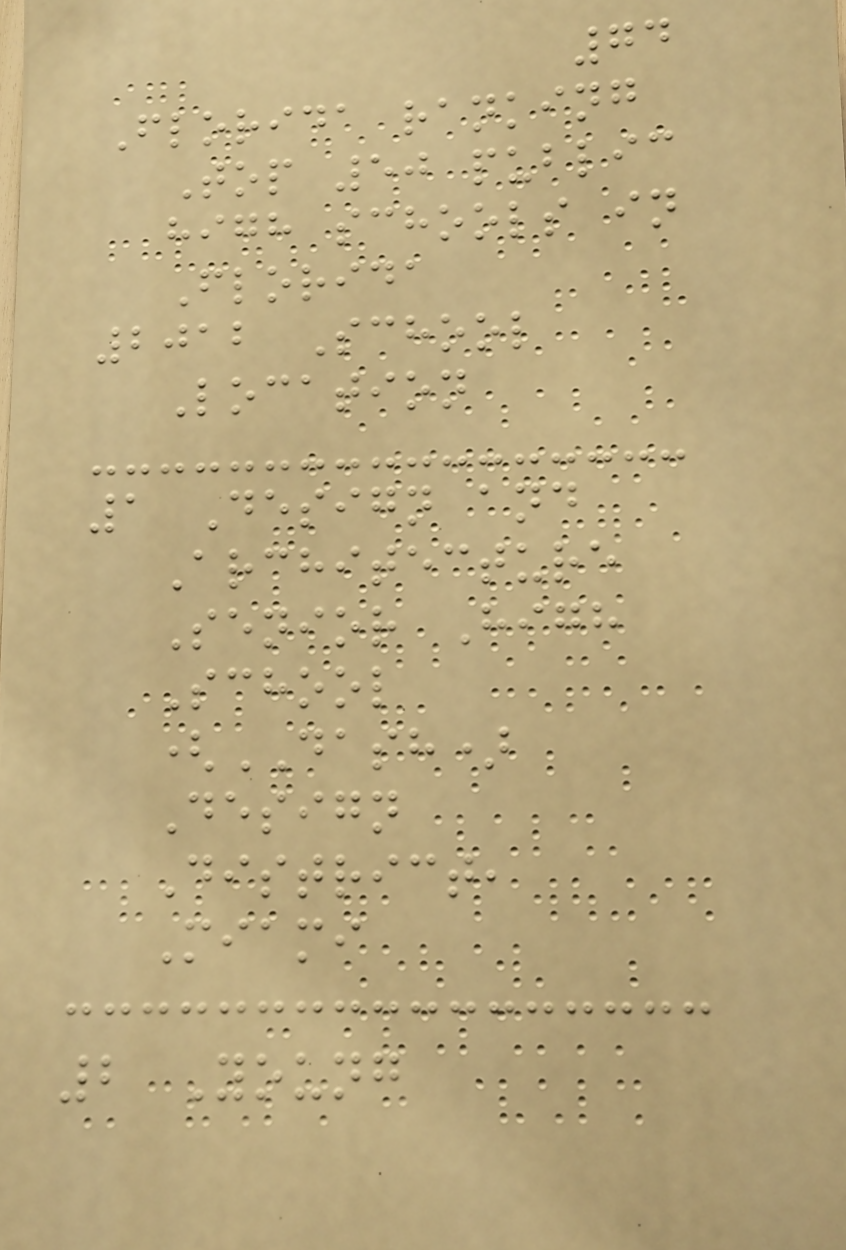74
Florida ranking
Top 50 public
high schools in
Florida
2012 School
Location
1 Design and
Architecture
Senior High
School
(DASH)
Design
District,
Miami
2 Young
